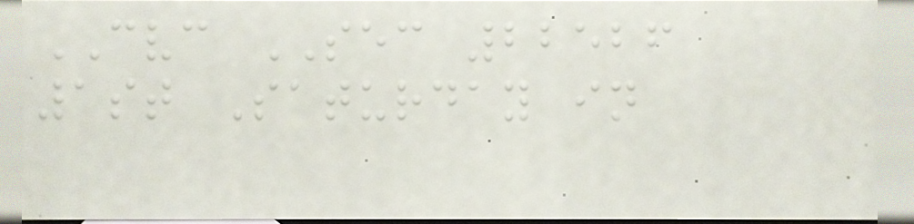CVC SEC 22526
1st Saturday in
